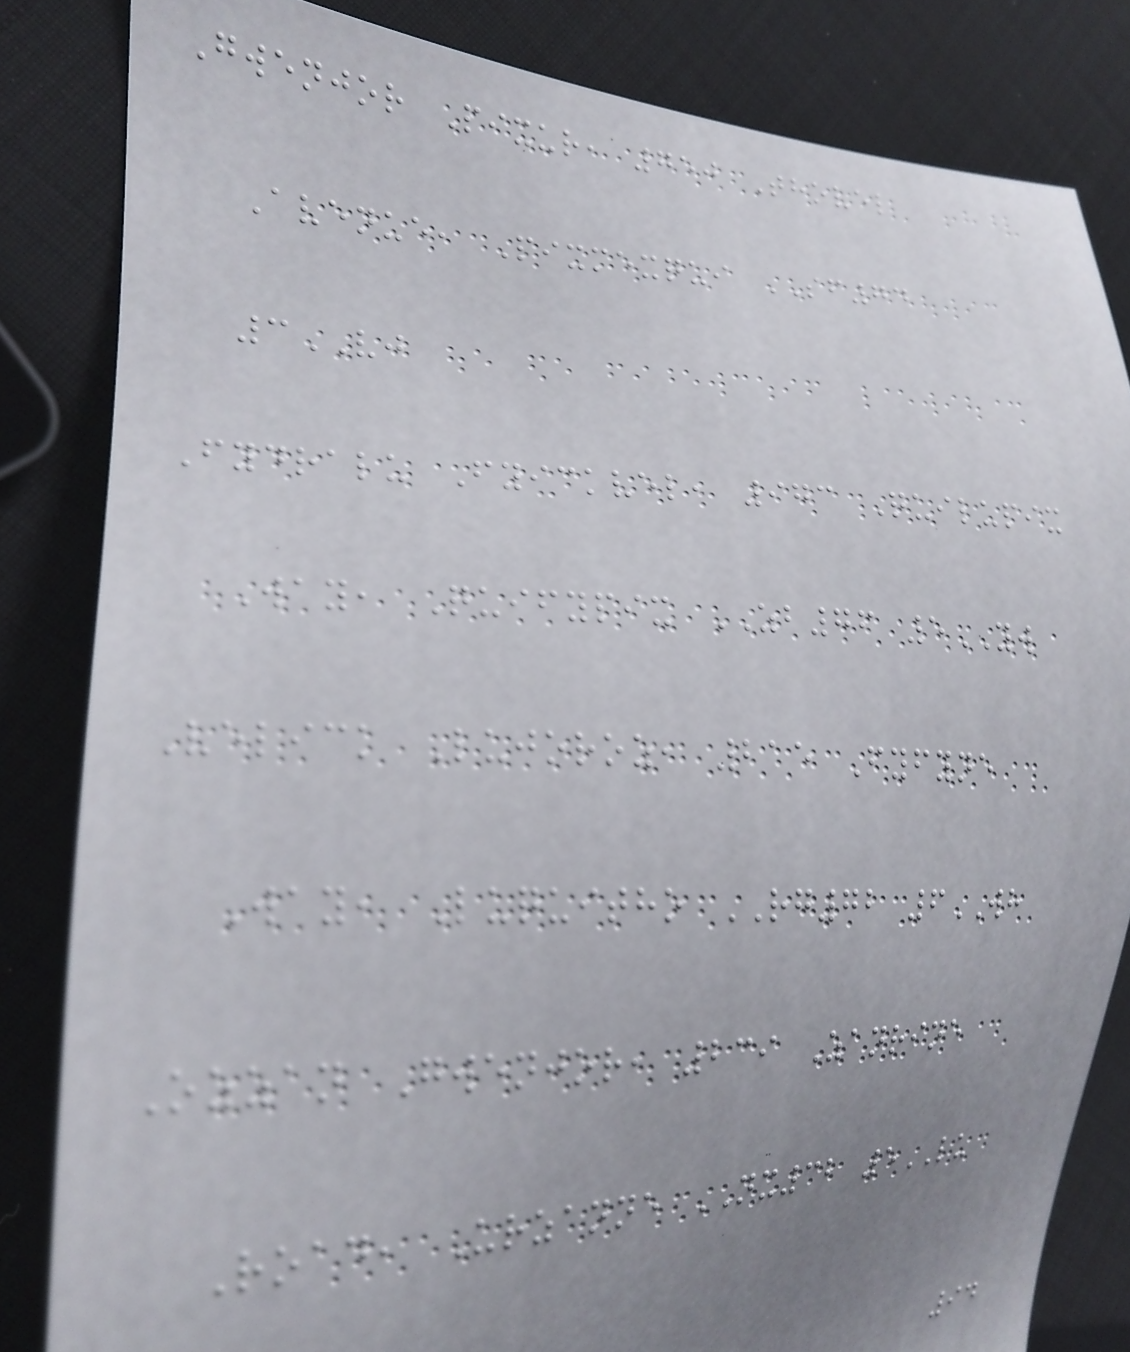Gwenjor Pixur, 750 Thovel
Avenue, Pixmexqui SF74
3VJ
Fydralu Fyickvel, 973 Quilupix
Way, Quifypix ZB76 5YW
Velick Lujoroz, 215 Fyfyne
Way, Luquitho RG72 6WH
Ozzan Gwenjor, 239 Zanrine
Road, Urzanne NX32 5LU
94
